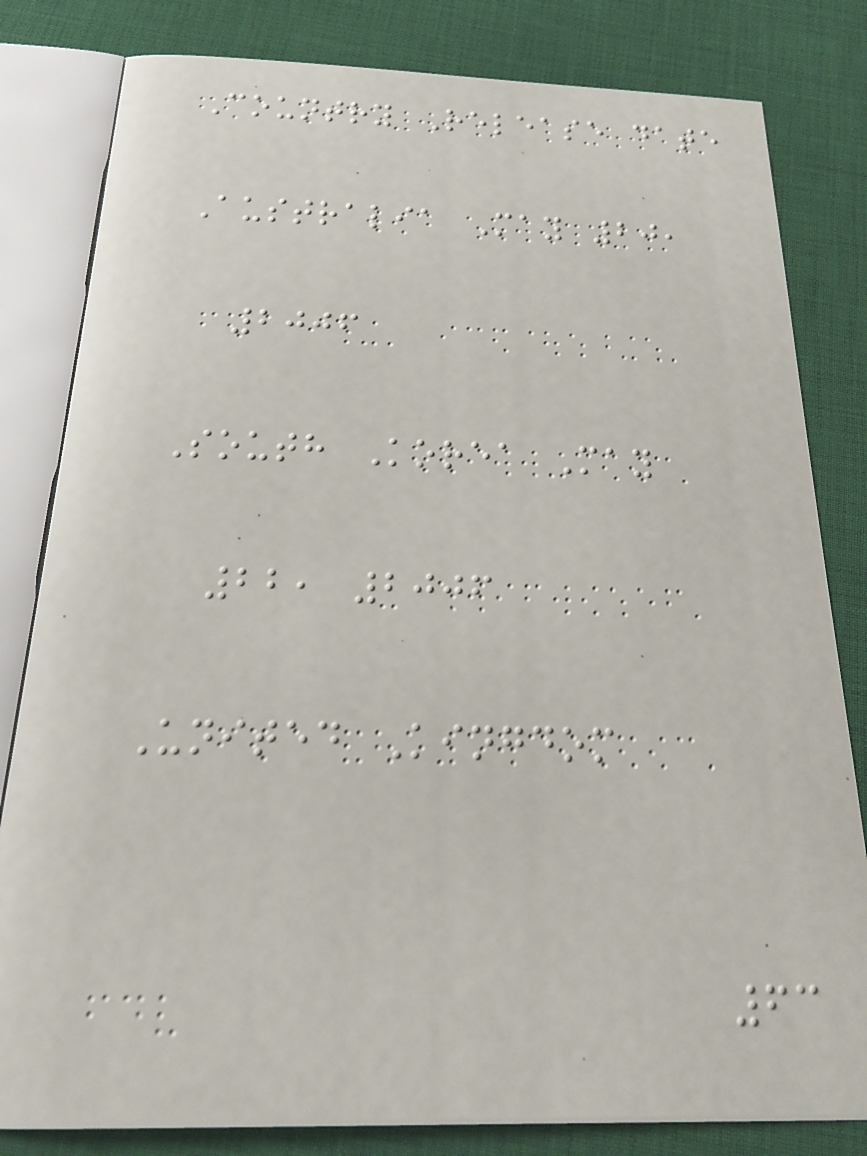Country Release date
Australia May 20,
2006
South Korea May
22, 2006
United Kingdom
63
